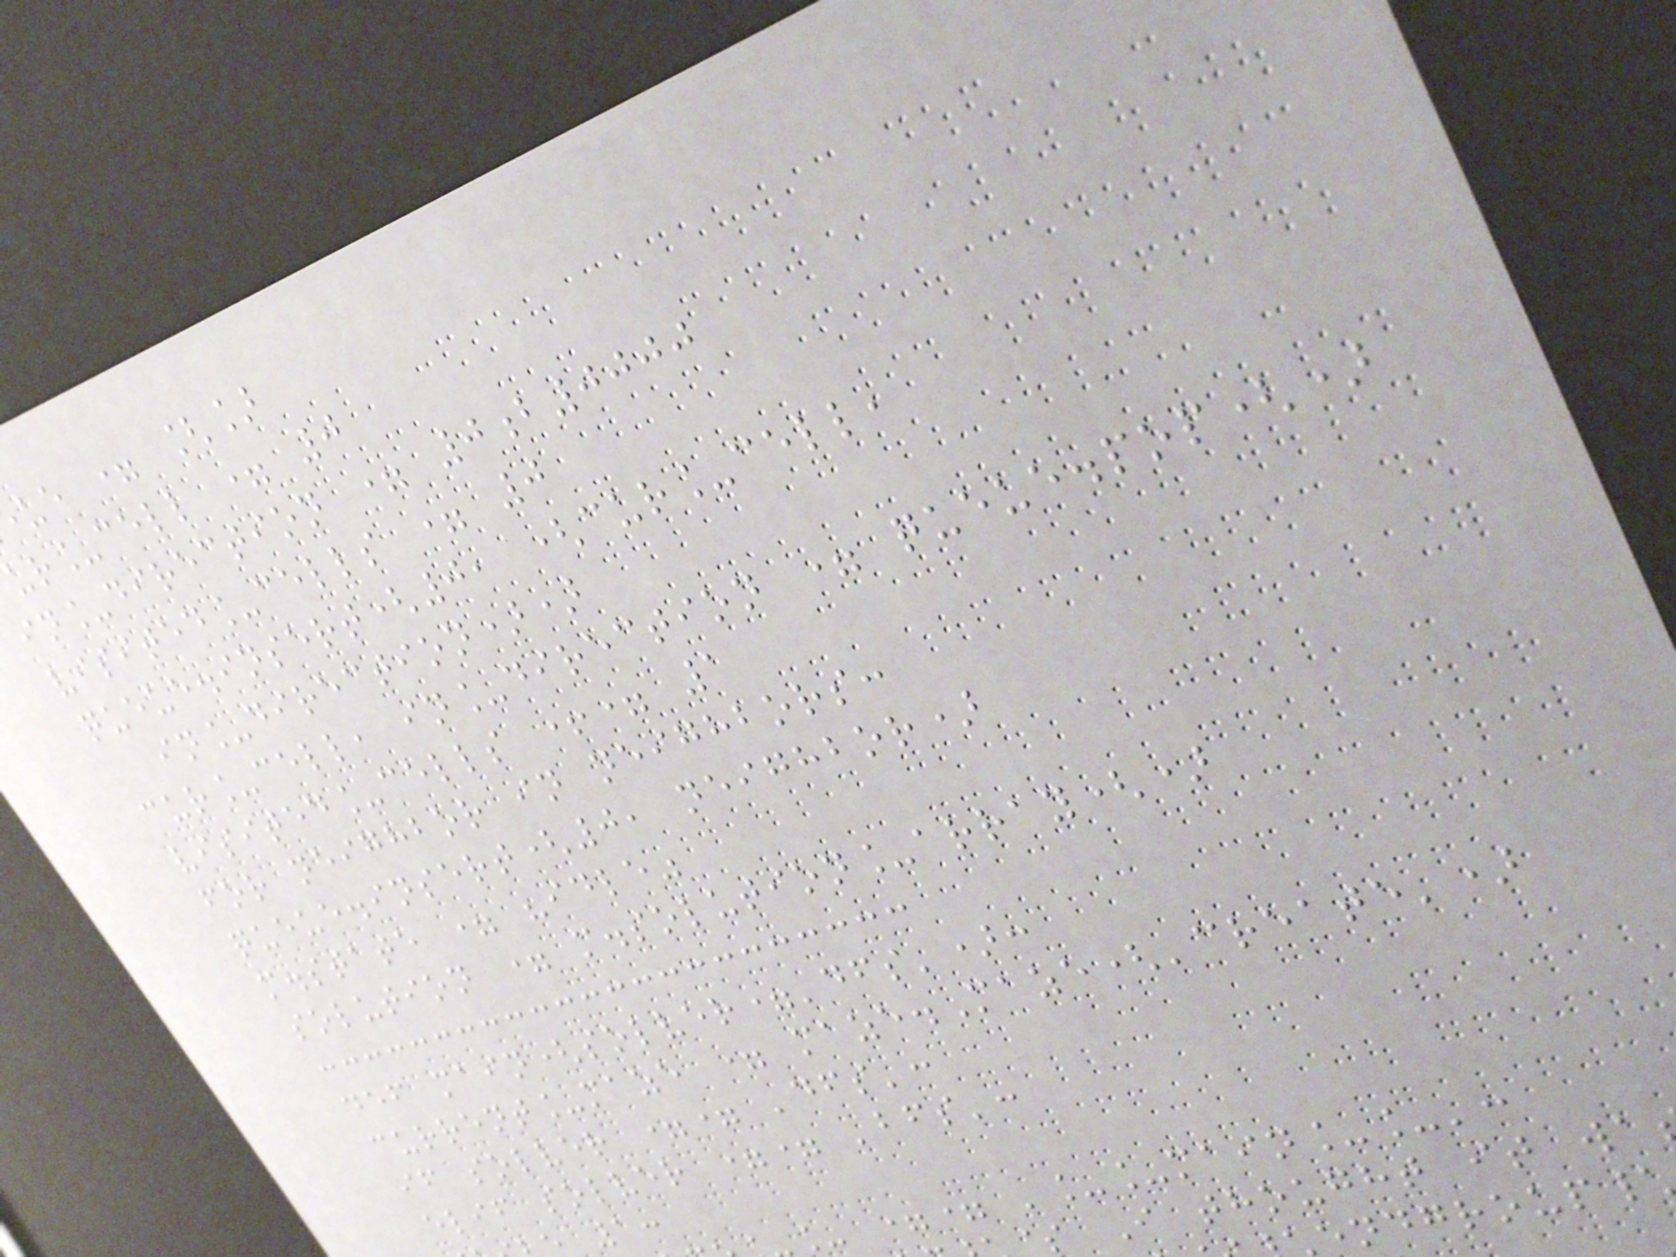ue = []
ur_cell = 0
in_direction = 0b0000
visited_cells = 0
queue.insert(0, (cur_cell,
in_direction))
cur_cell, in_direction = queue.pop()
visited_cells += 1
for neighbor in neighbors:
queue.insert(0, neighbor)
m.state = "idle"
solution = m.solution_array()
def main(solver='dfs'):
current_maze = maze.Maze('create')
if solver == 'dfs':
elif solver == 'bfs':
_ == '__main__':
I thought it wa
